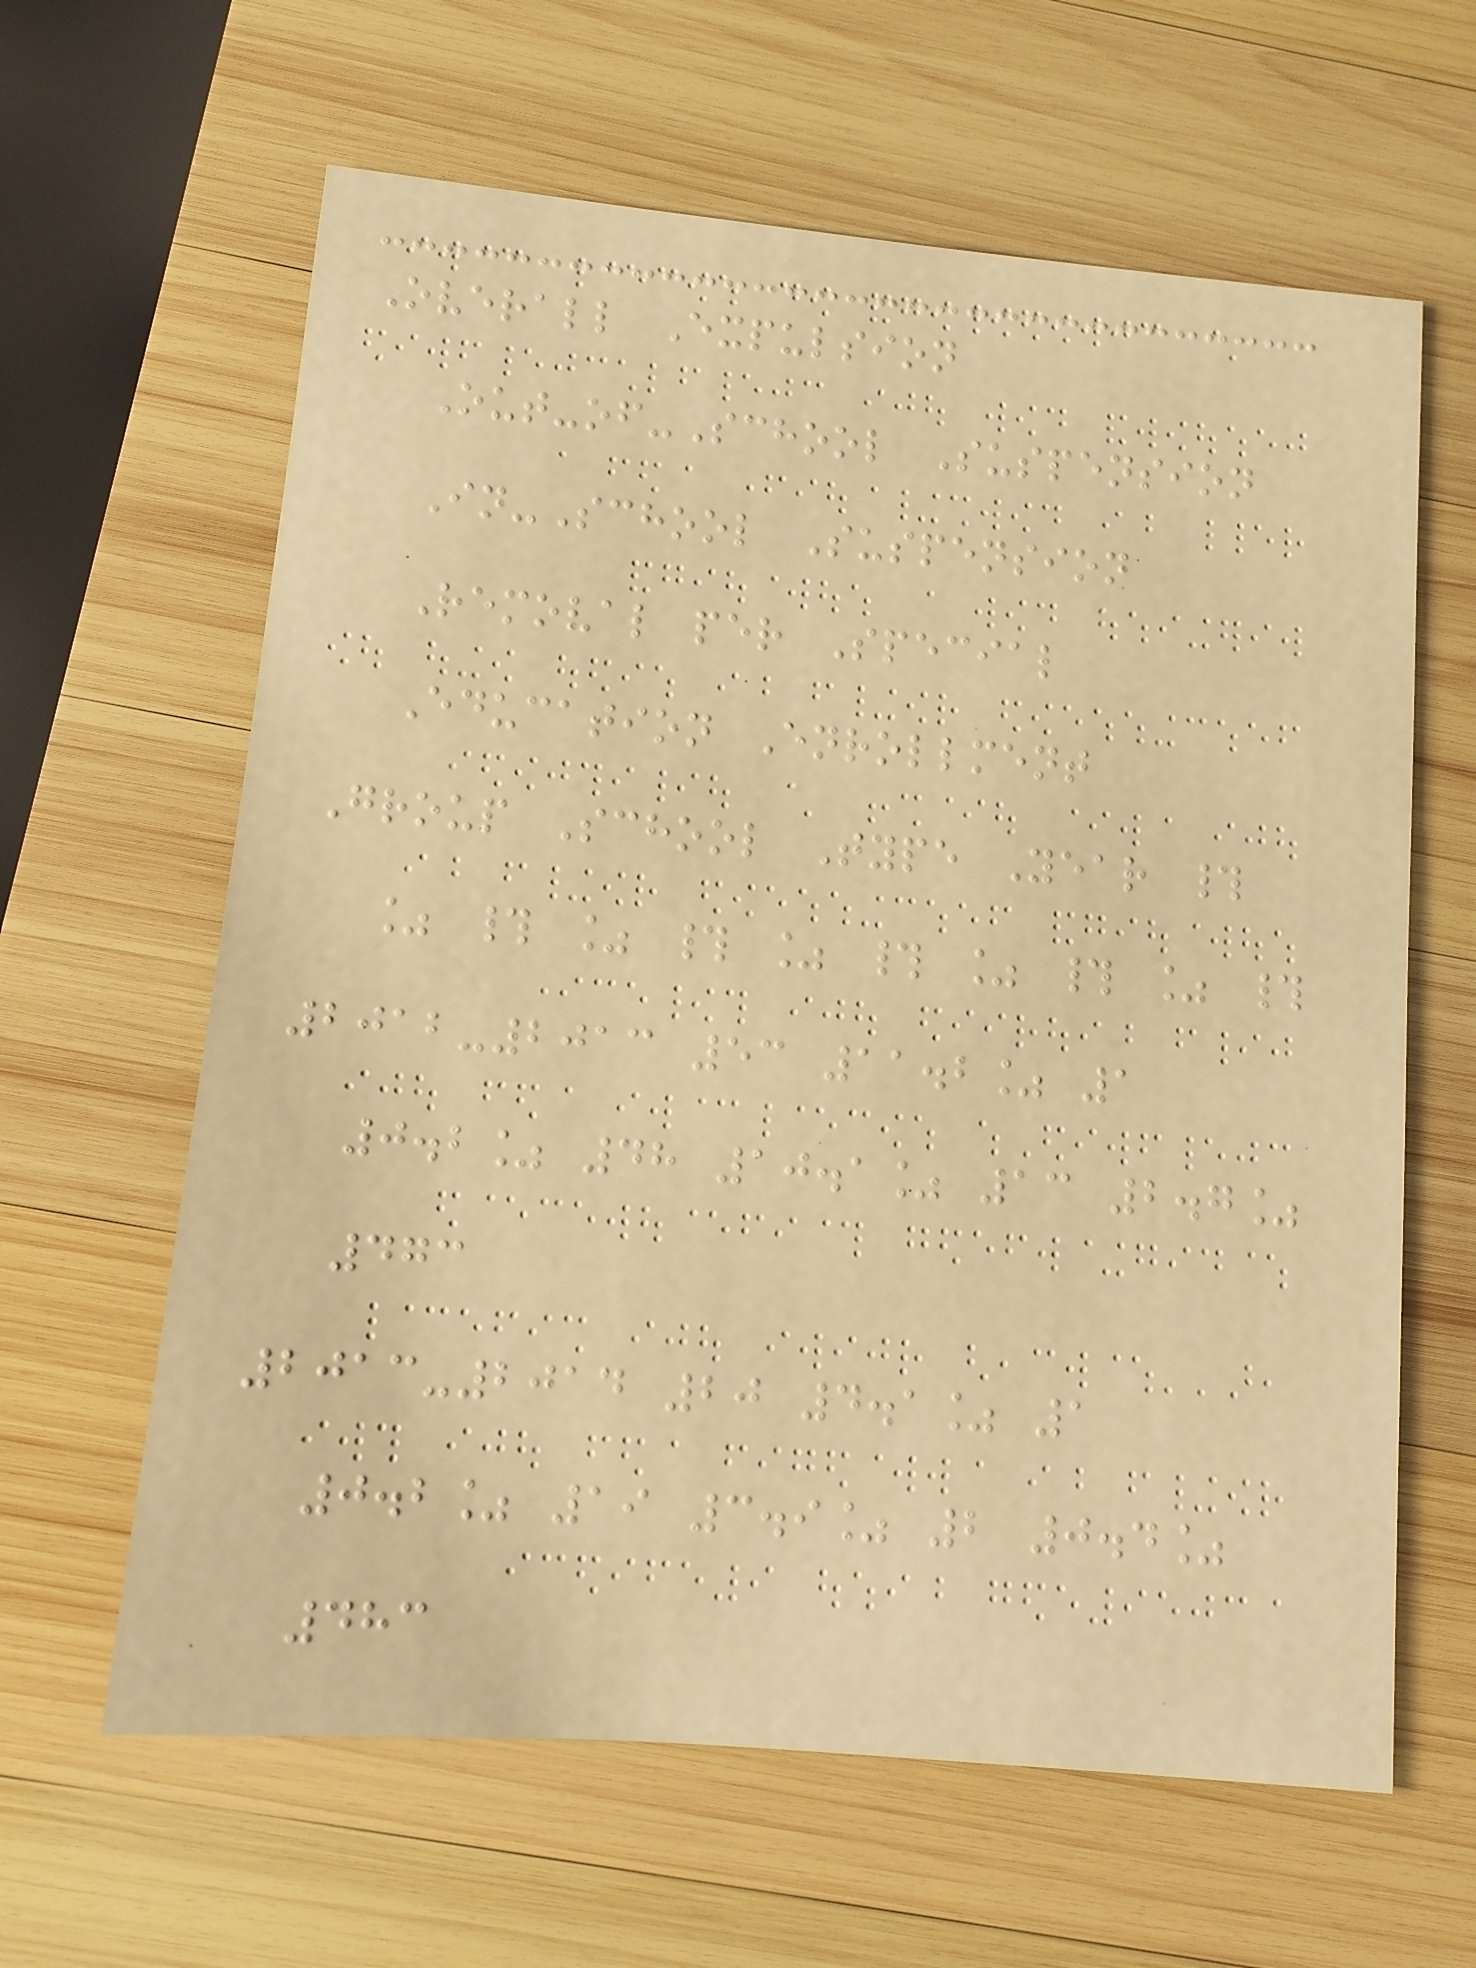Overall Expulsion
Out-of-School Suspension
In-School Suspension
Removal per Special
Education Enrollment
Group School Type Year #
% # % # % # % # % #
2012-2013 53 11.2% 1
0.2% 48 10.1% 13 2.7%
473
2013-2014 20 4.1% 1
0.2% 19 3.9% 2 0.4%
483
